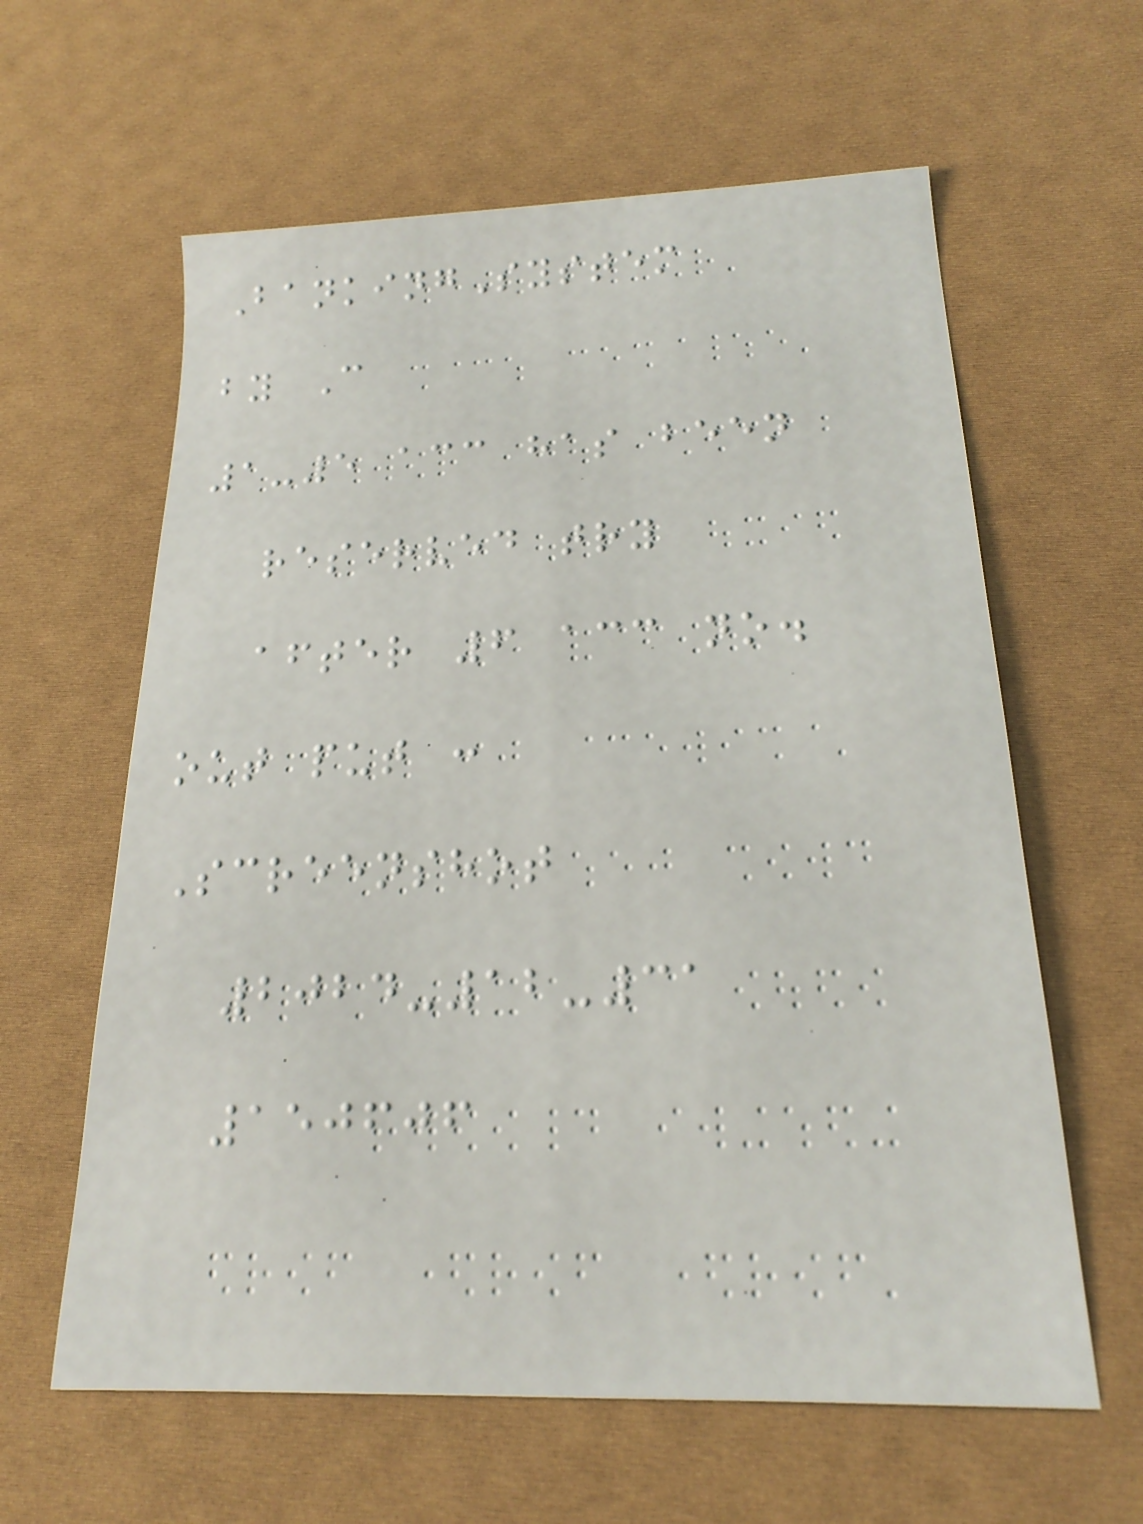BankingSystem
by C
1-5 acc has been
reserved try
after 6 acc no.
out put :
Screenshot
2024-12-31
150606
